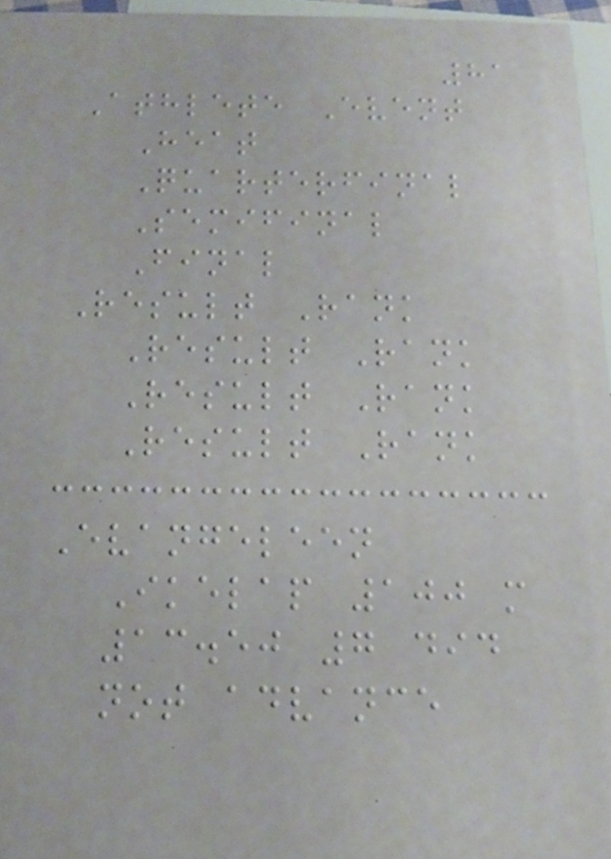81
Athlete Event
Heat
Quarterfinal
Semifinal
Final
Result Rank
Result Rank
Result Rank
Result Rank
Evangeleen
Ikelap 100 m
13.50 7 did
not advance
